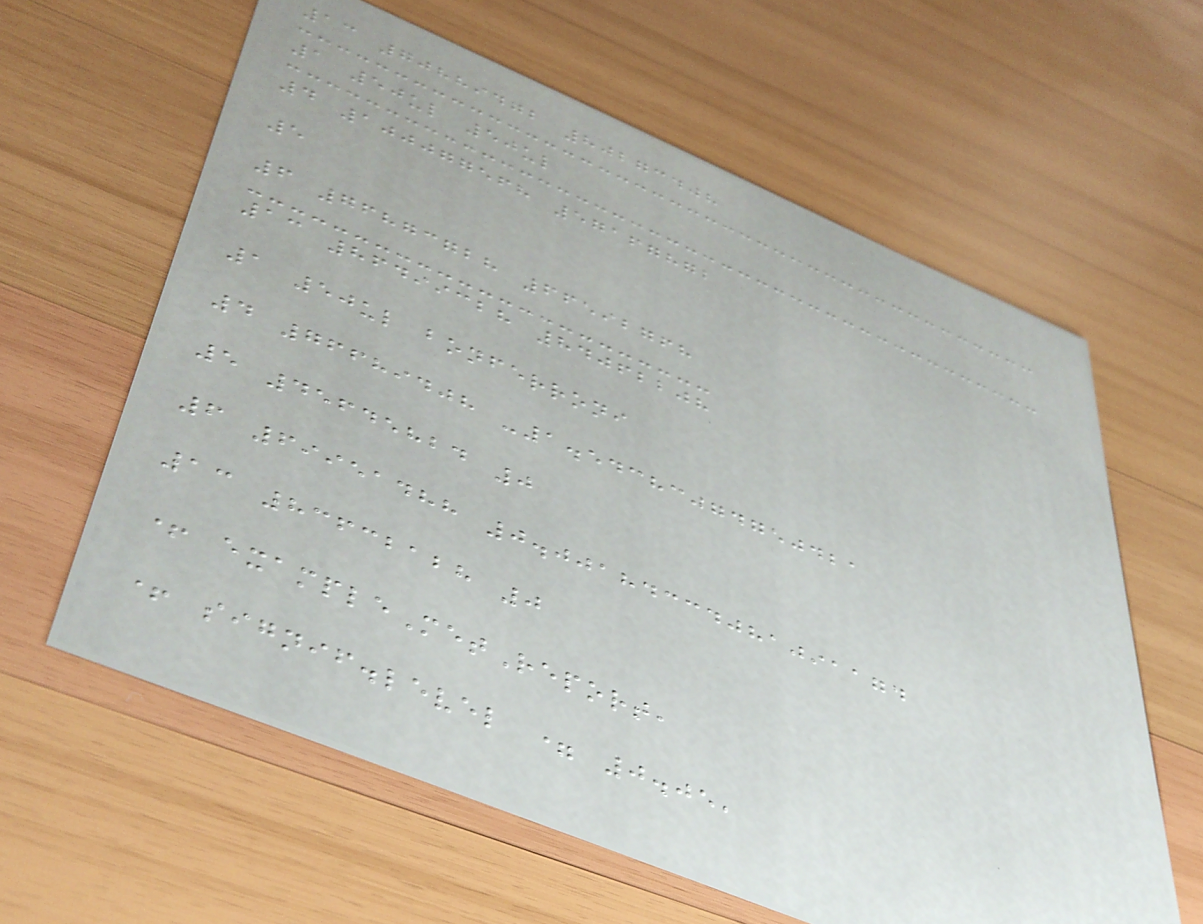13 70889472 80273408
1 50ul 50ul
4 100077568 57167872
5
6 76873728 66592768
13 86499328 84062208
1 50ul bonferroni
4 76689408 -1.54383074750421
5 45645824 0
6 69951488 0.00184334081091174
13 83632128 0
+ exampleMetReport,
+ signif.level = 0.05,
